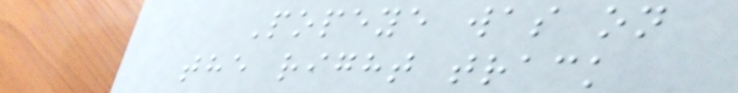Popeye was on
the right track
